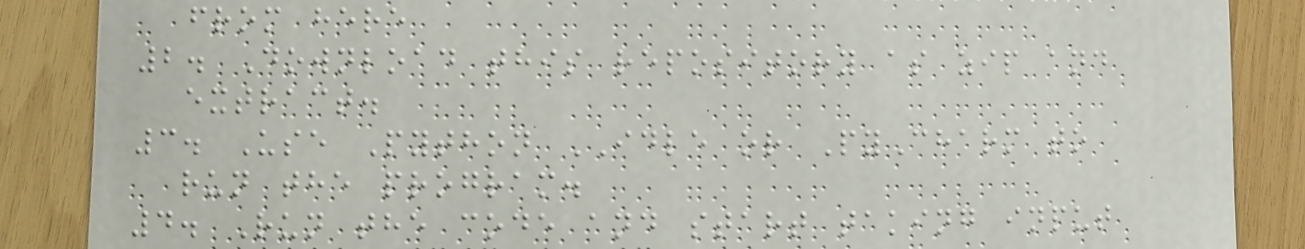from here
2. Download this repository as zip and
extract.
3. Use Python IDLE or PyCharm to
run the program.
4. Run the code and start taking input
